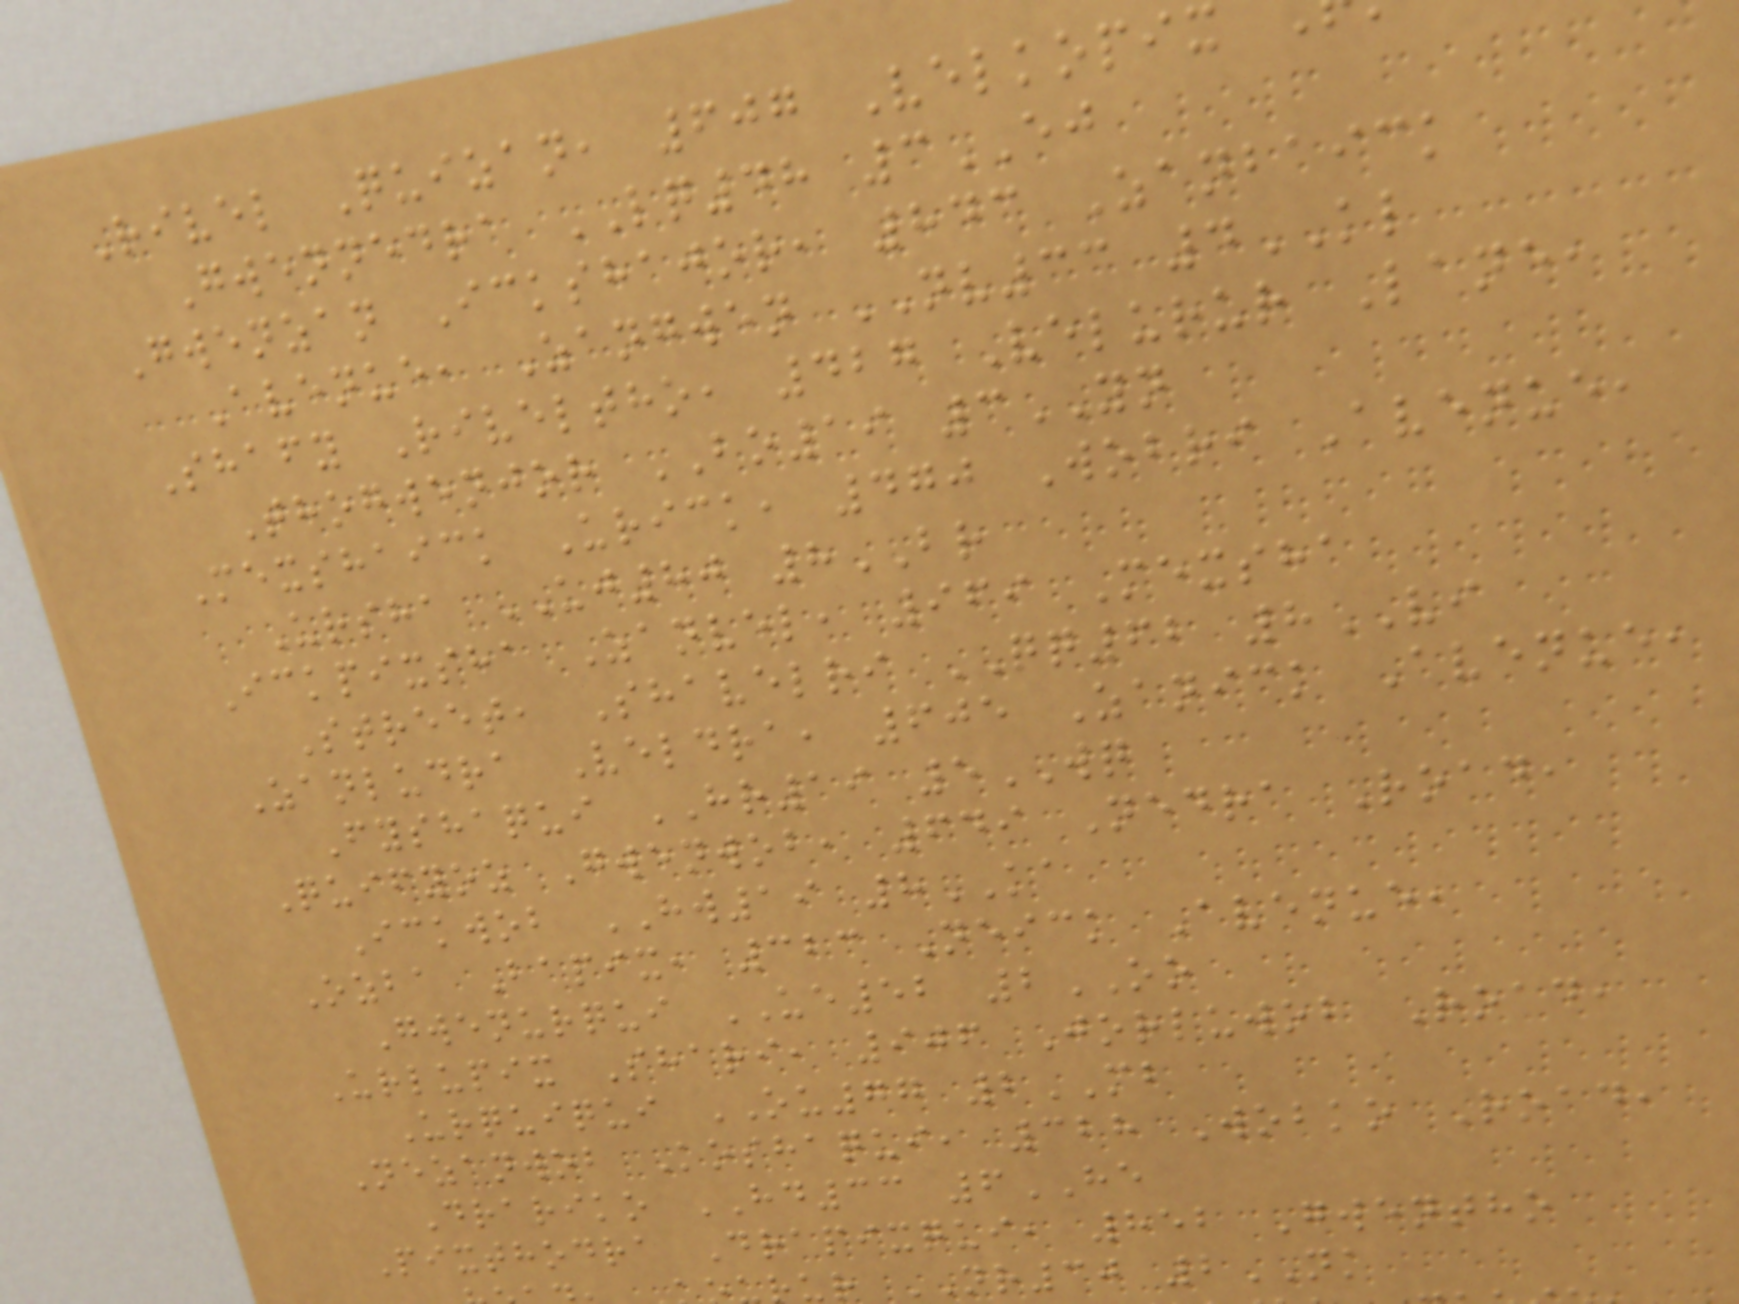Rivel Quizan, 607 Velkopix
Gwennedra LQ48 3EJ
Gwenzan Ickshajor, 843 Zanbaick
Avenue, Zangwen NV33 4KL
Shafy Riveltho, 427 Velurur Lane,
Thogwenjor BO19 3YN
Mexshaick Urick, 470 Wobri Avenue,
Ursha UJ80 8BR
Ickpixsha Zanvel, 969 Mexsha
Street, Shavelri QQ62 8VI
Zanludra Veldra, 605 Zanick Avenue,
Fyshaqui HR19 5WQ
Quifyoz Gwenwob, 649 Nedra Road,
Ickwob HW19 8KA
Ozba Bapix, 323 Neick Avenue,
Gwenurqui UE52 2OO
Urlupix Shari, 906 Jorluwob Road,
Urquiqui OU77 2MB
Nezanwob Koshaqui, 328 Wobko Road,
Drariko HD33 6HE
Pixthodra Drapixqui, 852 Gwentho
ur NR30 2NK
